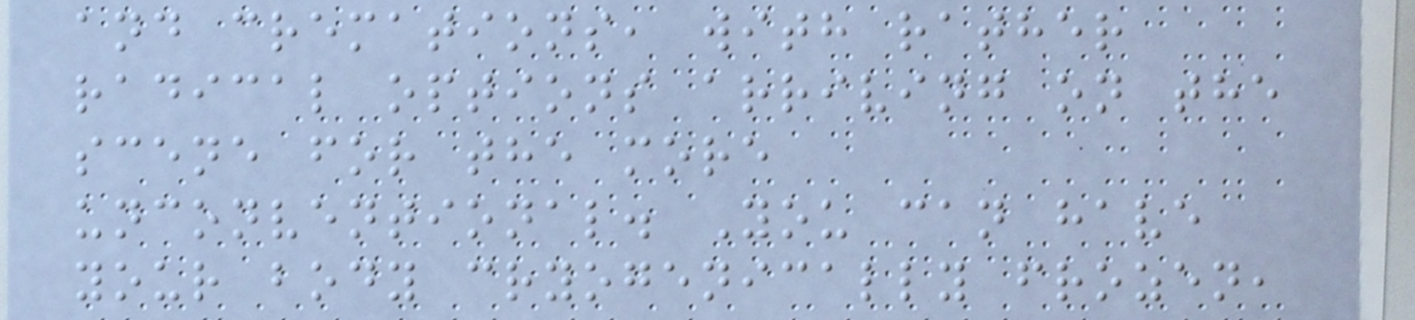and cremations, with rather
radical options arriving on the
scene for the more
unconventional. You can have
your body cryogenically frozen,
